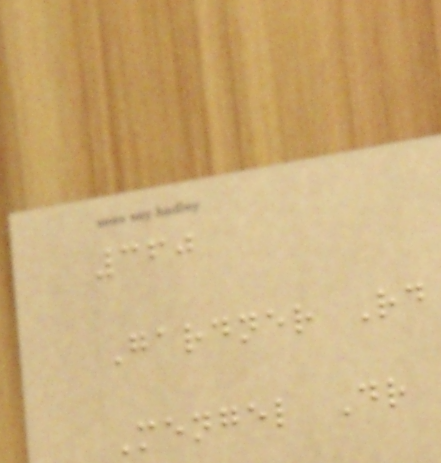360
Gardner Rd
Mengel Dr
